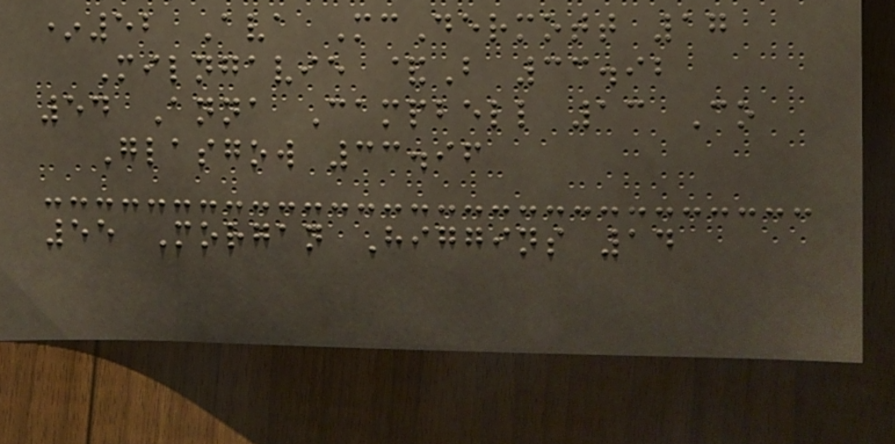*52 Ava McDermott 17
Milngavie &B 33.92
54 Anna Campbell 13 Co
Glasgow 33.96
55 Morgan Higgins 14
